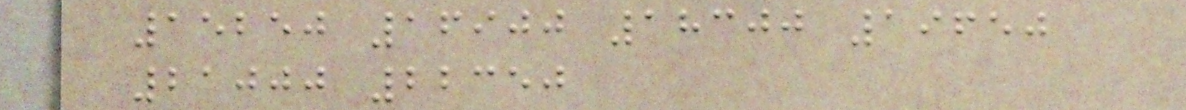15250 16900 18300 19650
21000 22350
